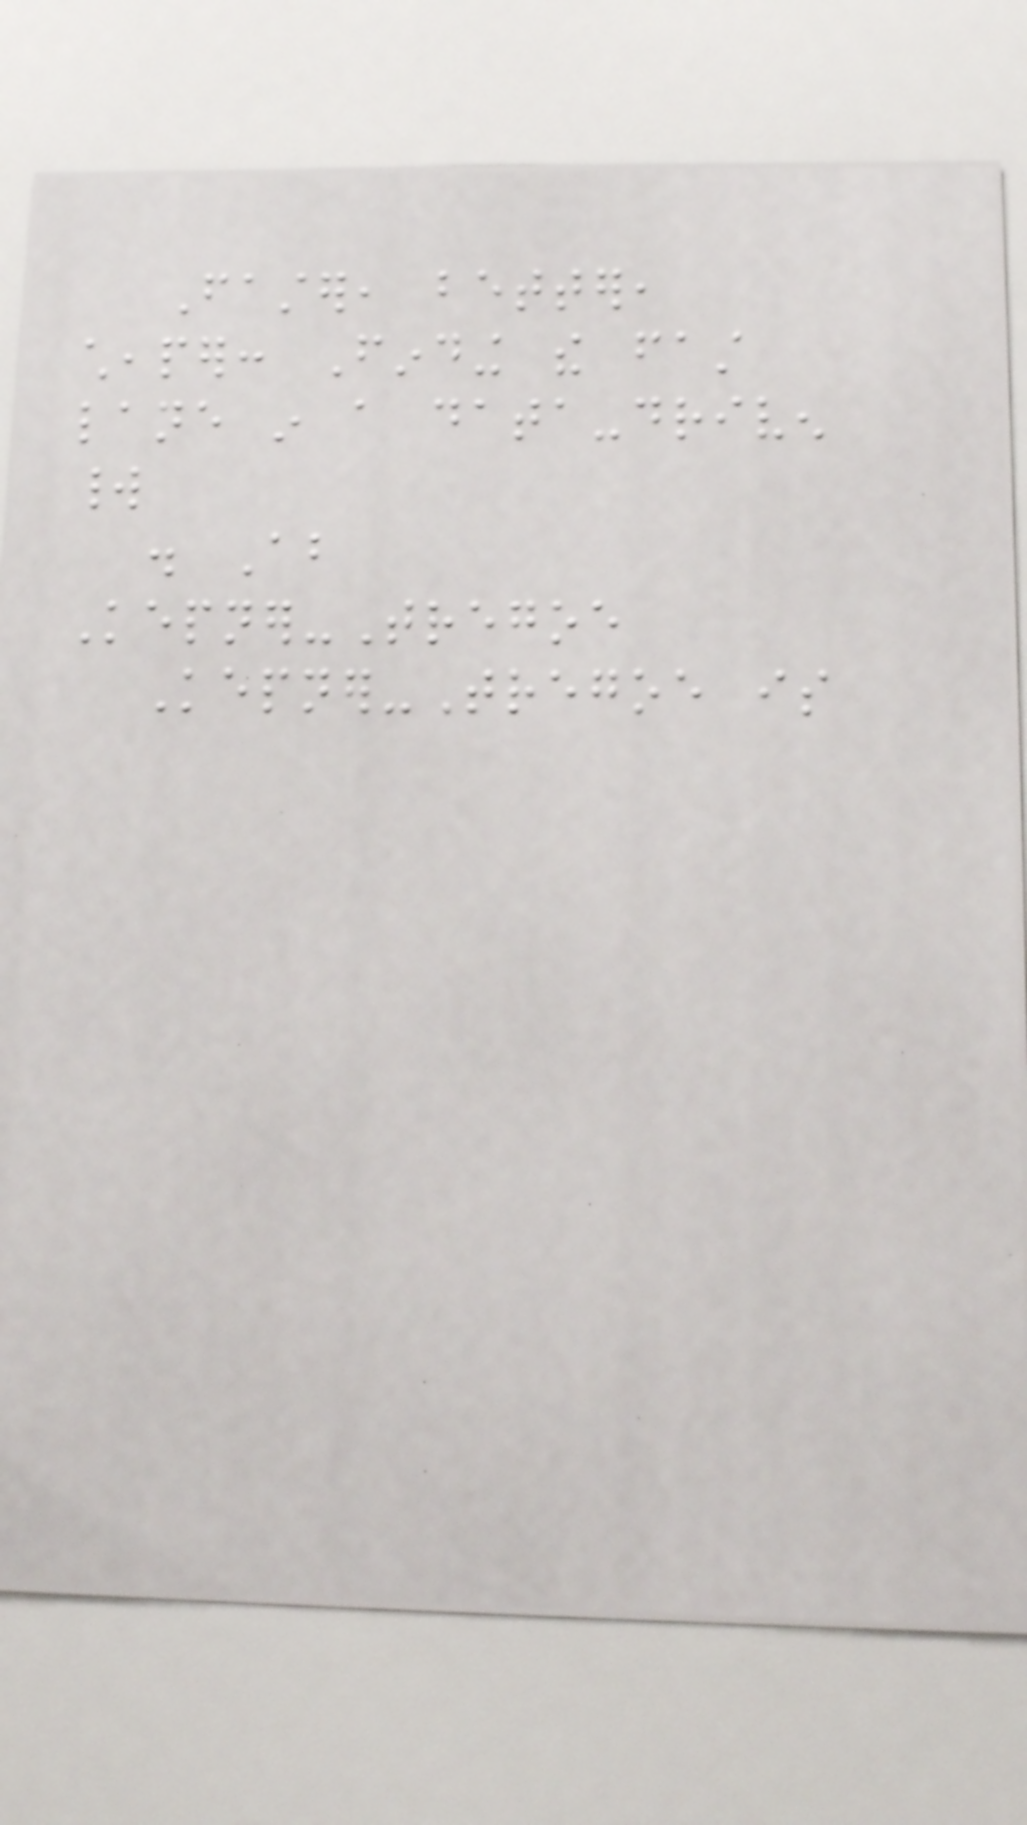Faster, better,
cheaper: Finding the fast
lane in a data-driven
world
. About
Kepner-Tregoe
Kepner-Tregoe is
